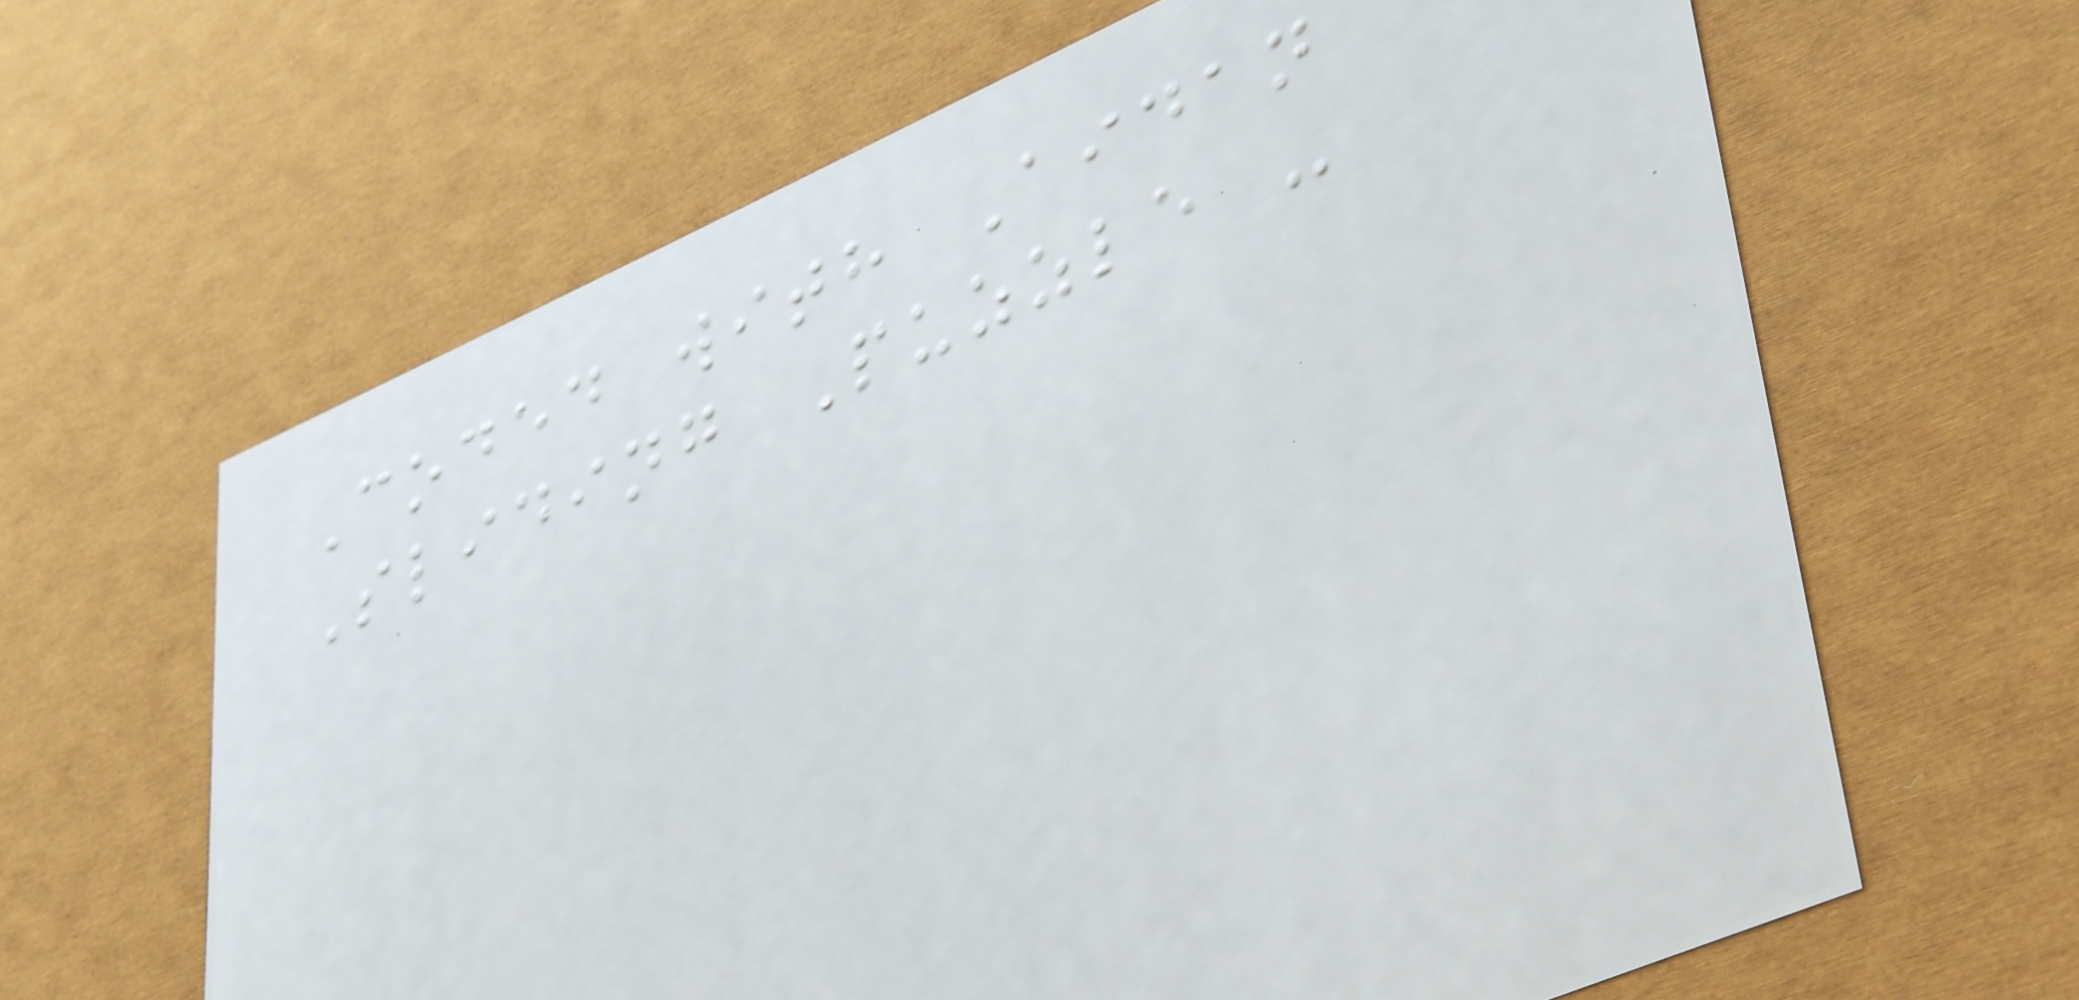Coded with Aidan
Sliding Puzzle -
